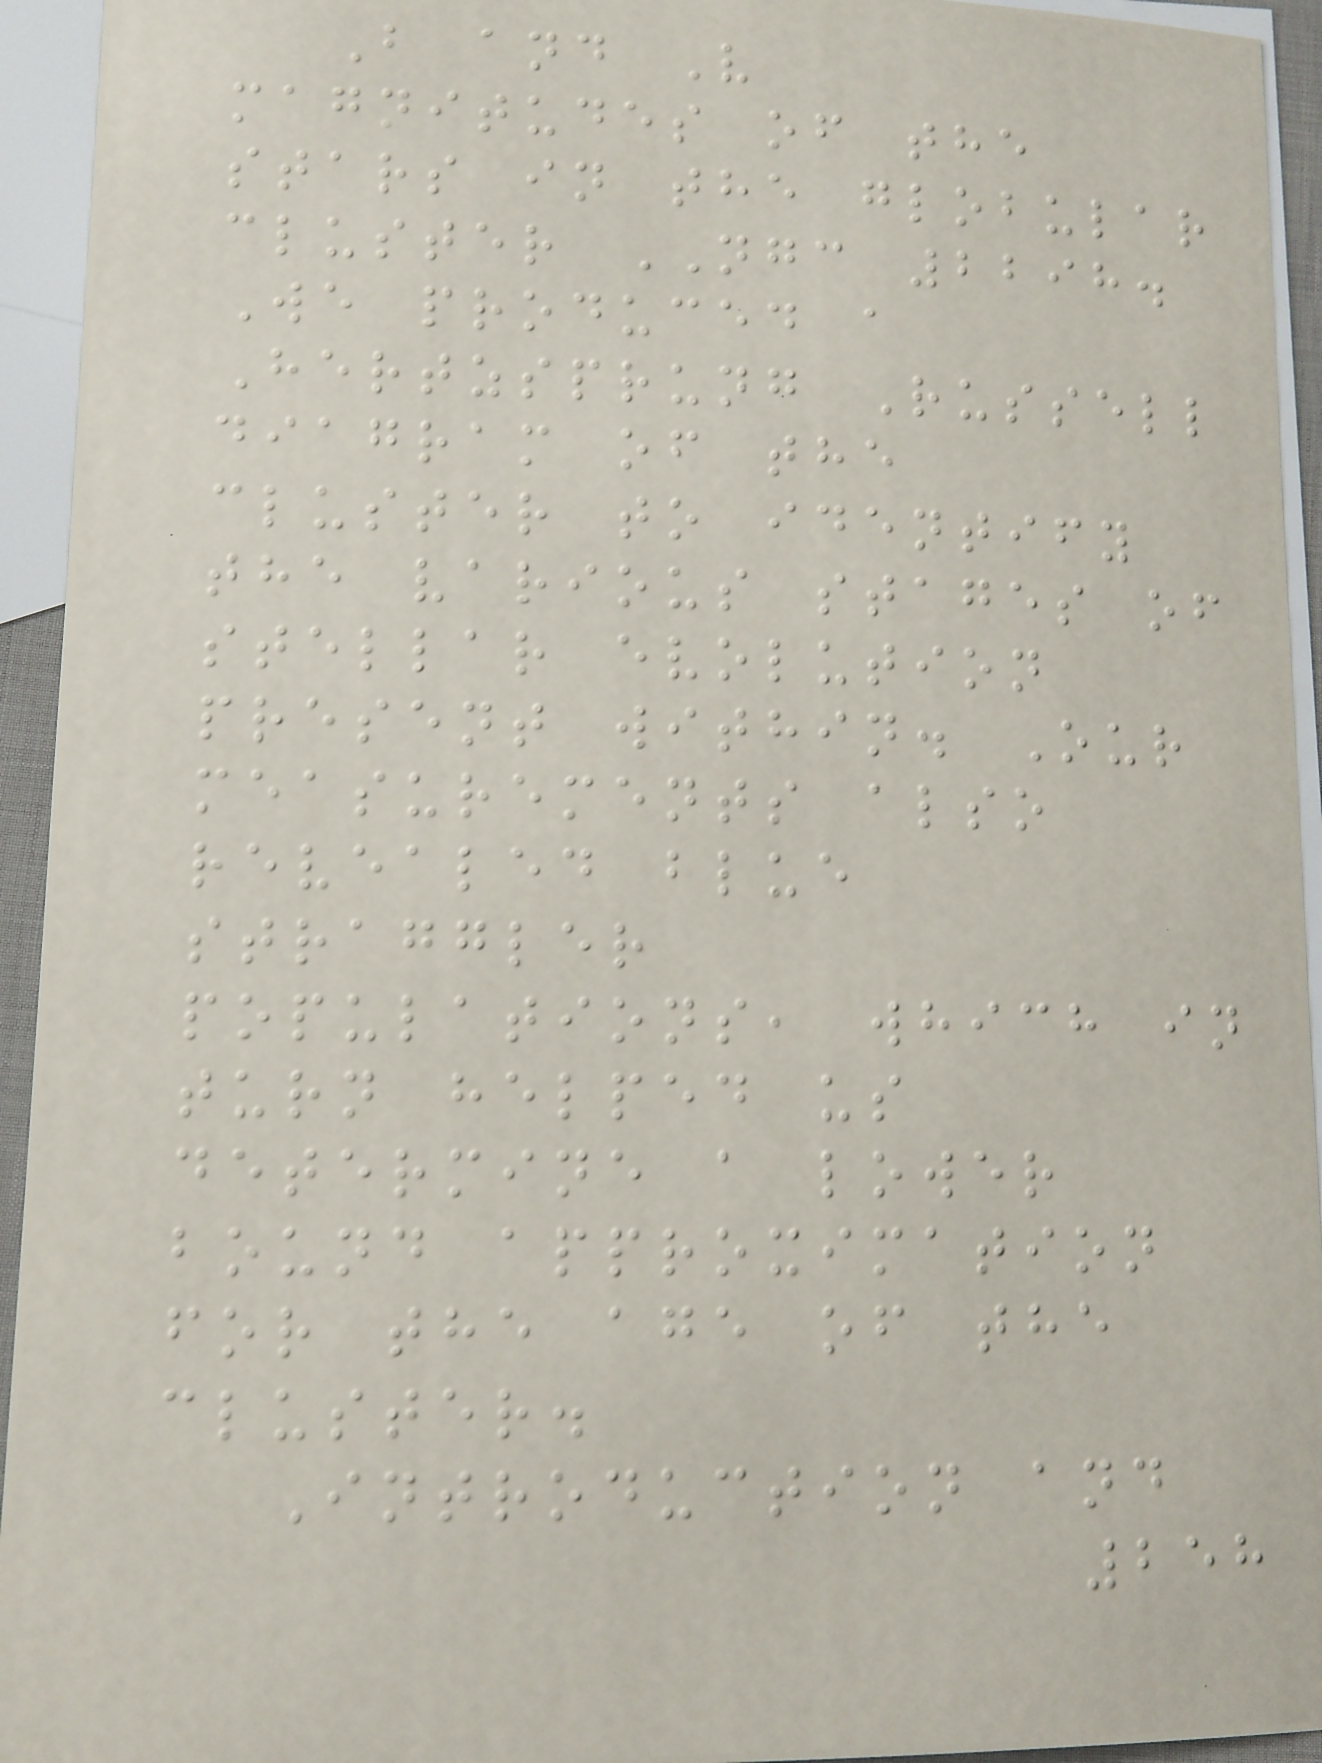B and V
magnitudes of the
stars in the globular
cluster NGC 2298.
We produced a
Hertzsprung Russell
diagram of the
cluster to identify
the various stages of
stellar evolution
present within. Our
measurements also
revealed blue
straggler
populations, which in
turn helped us
determine a lower
bound approximation
for the age of the
cluster.
Introduction and
258
